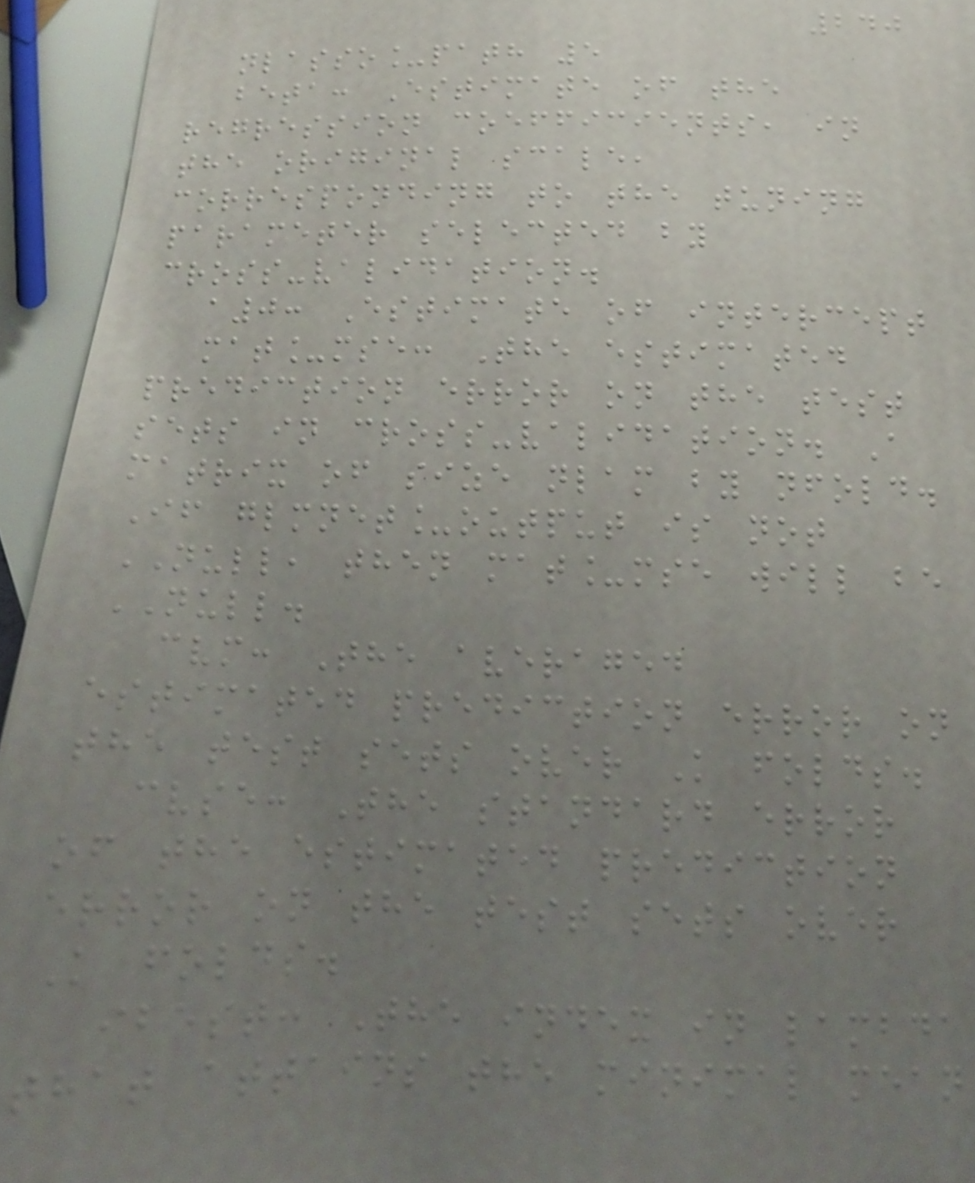240
nlasso_path 5
beta: Estimate of the
regression coefficients, in
the original scale,
corresponding to the tuning
parameter selected by
cross-validation.
a0: Estimate of intercept
mat_mse: The estimated
prediction error on the test
sets in cross-validation. A
matrix of size nlam by nfold.
If glmnet_output is not
NULL, then mat_mse will be
NULL.
cvm: The averaged
estimated prediction error on
the test sets over K folds.
cvse: The standard error
of the estimated prediction
error on the test sets over
K folds.
ibest: The index in lambda
that attains the minimal mean
